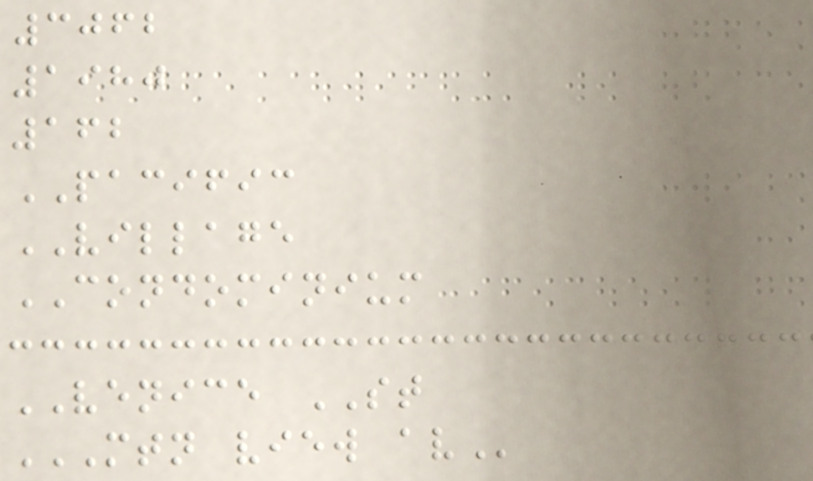3062
1980
162
PACIFIC
VILLAGE
CONDOMINIUM
VENICE ST
MTN VIEW AV
